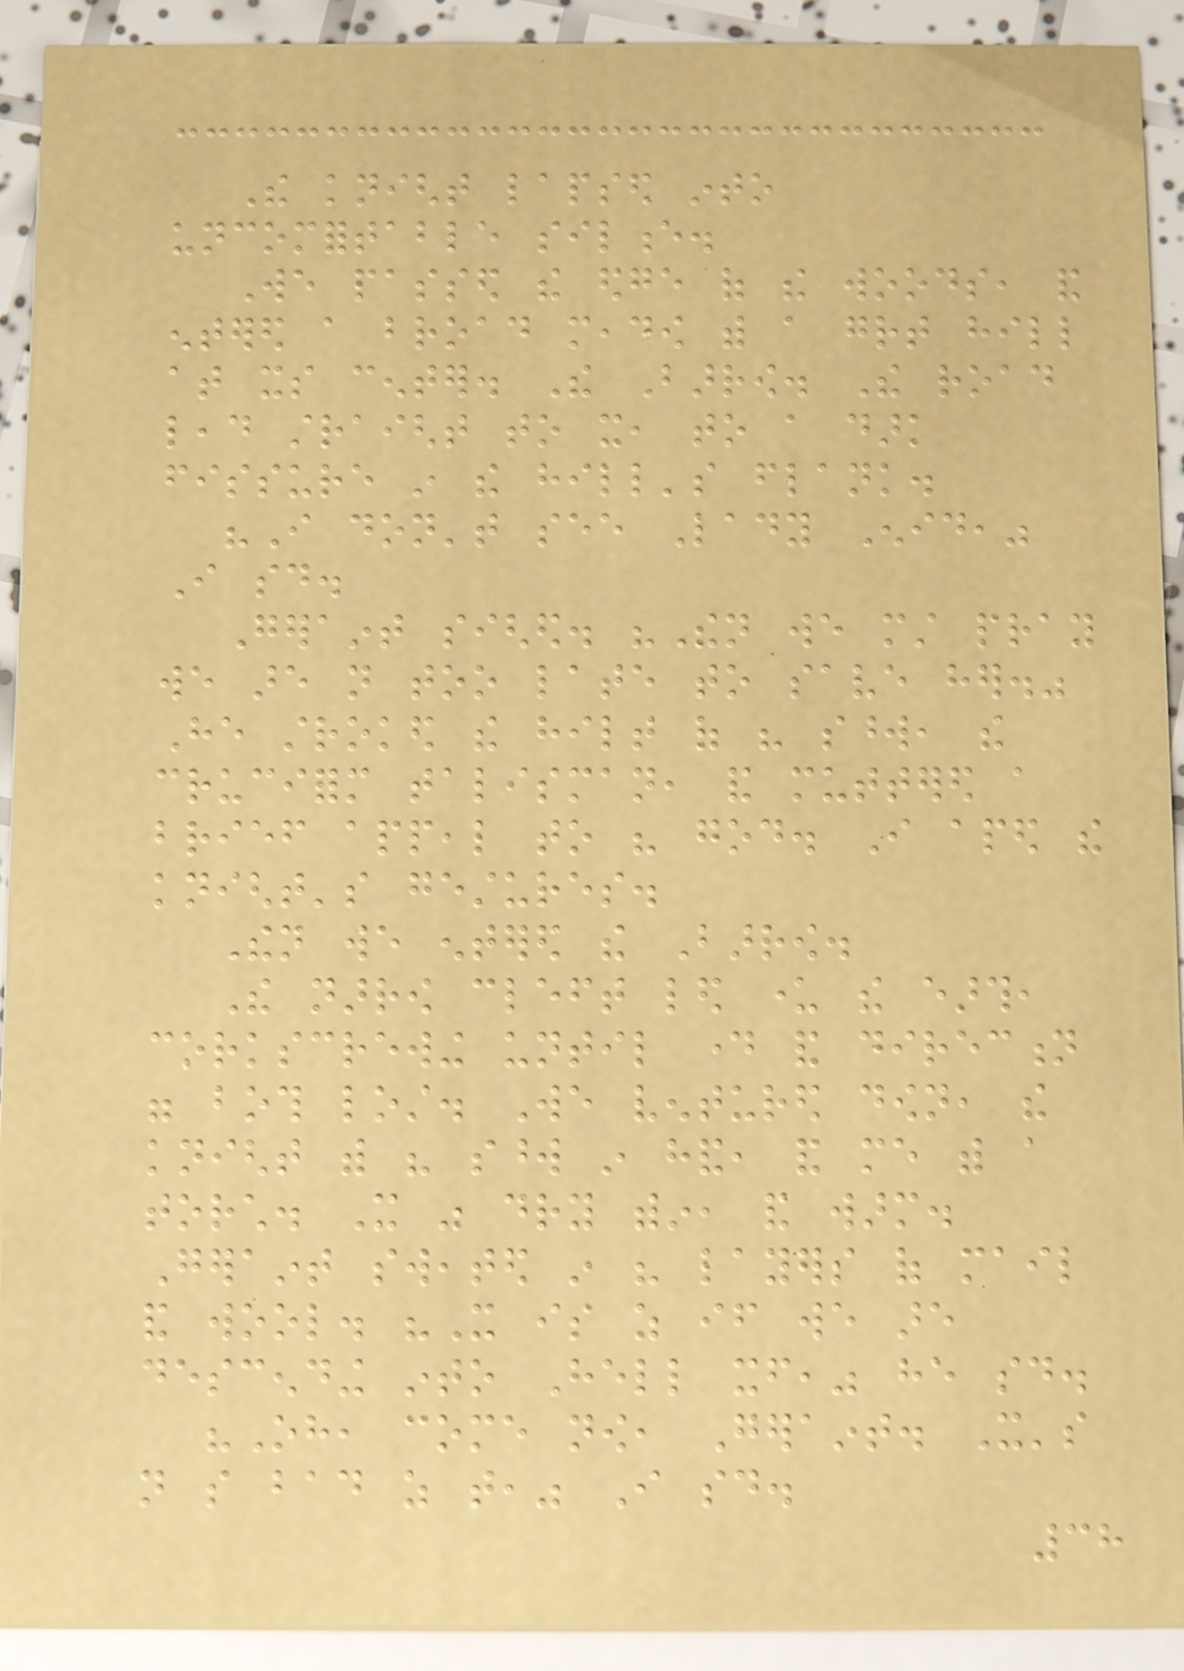The knight lapsed into
uncomfortable silence.
We passed the edge of the woods, and
entered a broad meadow with a great hill
at its center. The Barrow. The road
lead straight to it, to a dark
fissure in the hill's flank.
"I don't see Lady Enid,"
I said.
Geraint sighed. "Then we must pray
we are not too late to save her."
He stroked the hilt of his sword, the
cruciform talisman, and muttered a
brief appeal to his god. I aped the
knight's gestures.
Then we entered the Barrow.
The narrow cleft led under the earth,
corkscrewing until day and direction
were both lost. We ventured down, the
knight with his sword in hand, and me with a
torch. It was dry within, and warm.
Geraint sweated in his layers of mail
and wool. "It is as if we are
descending into Hell itself," he said.
"Oh, come now, Geraint. It's
not so bad as that," I said.
38
